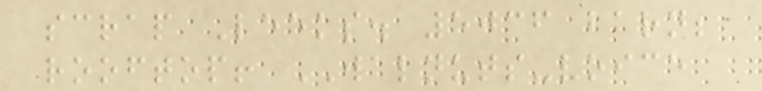scrap Leeks. 5036 barn;
rooftop! WALNUTS-voice
